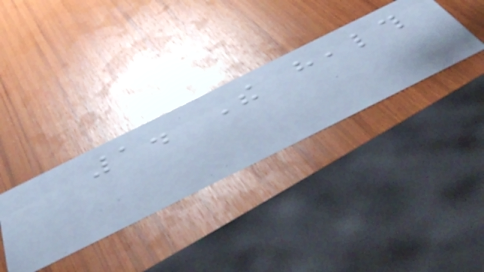1. The health
